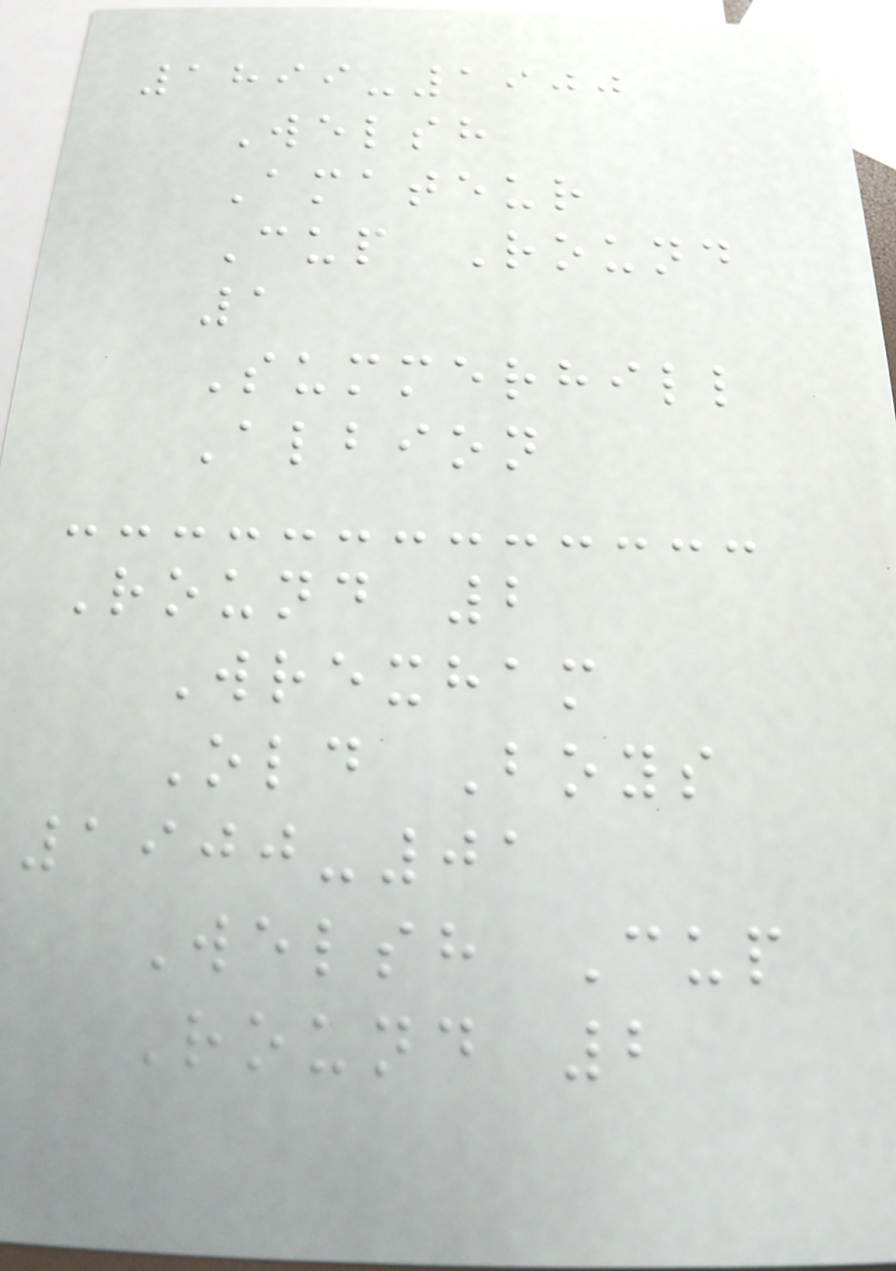1899-1900
Welsh
Amateur
Cup Round
1
Summerhill
Albion
Round 2
Wrexham
Old Boys
1900-01
Welsh Cup
Round 2
